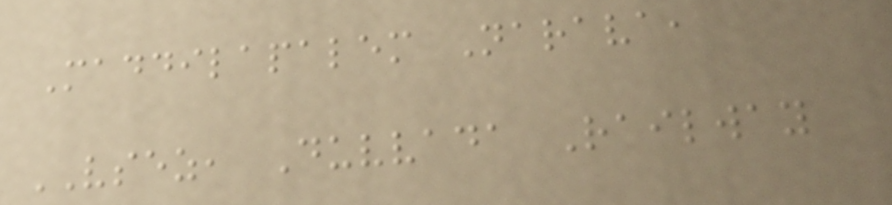Maddilapalem Narava,
VSEZ, Duvvada Railway
